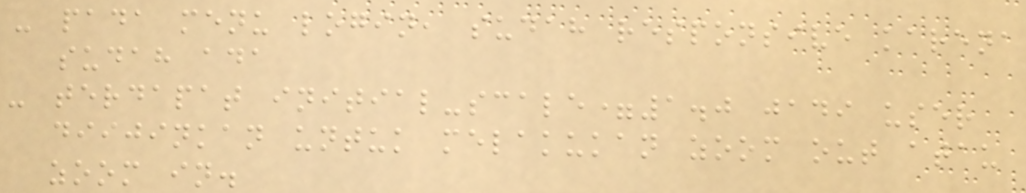- pada menu login, sudah responsive karena
sudah ada
- terdapat initial-scale=1.0 jadi user
diijinkan untuk melakukan zoom out atau
zoom in.
